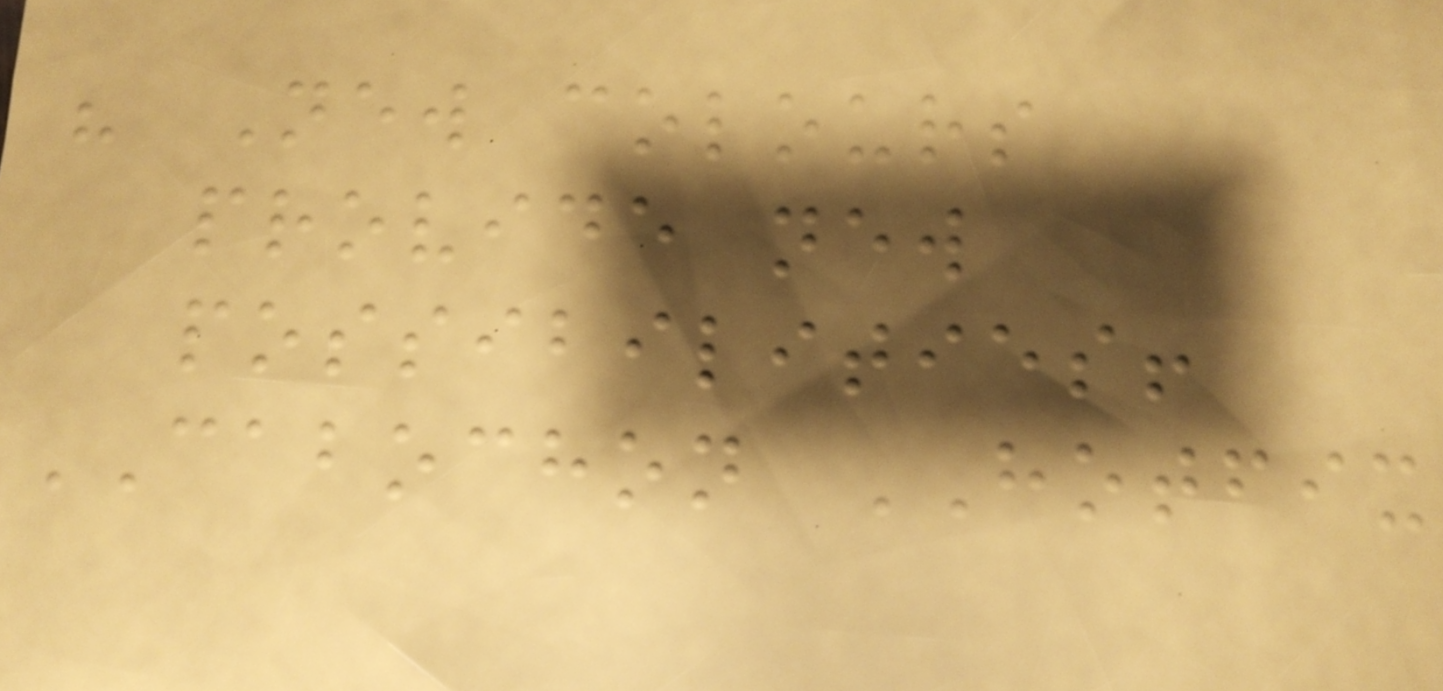" New colours
provide new
possibilities!
CABOCHON HOTFIX
